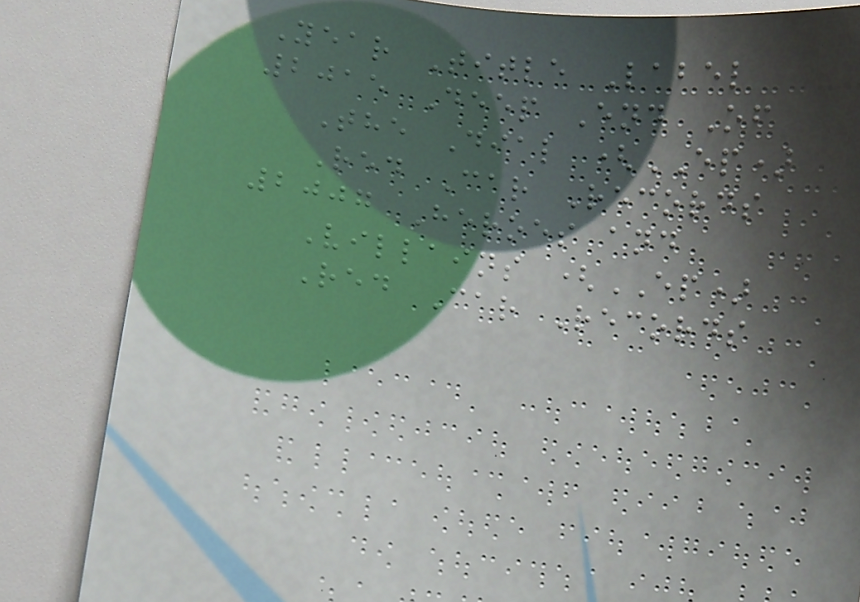Year Title Label
2015 Deep End Of
The Dial (EP)
Red Car Records
2007 Heroes and
Villains (EP)
Red Car Records
